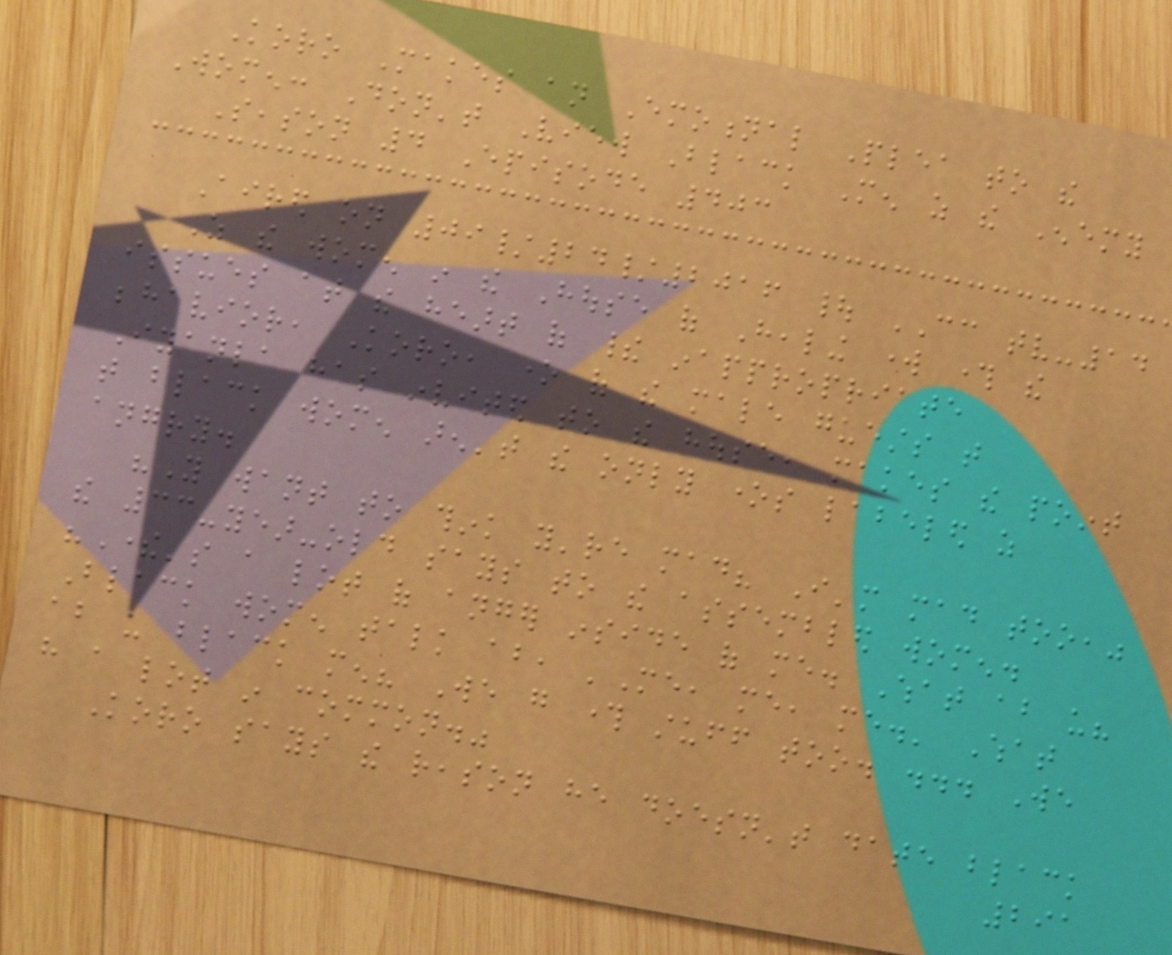Koro Makes an Emotional Plea to the
Women: Don't View Black Men as the Enemy
Season 4 Episode 403
Aired on 09/24/2016 | CC tv-14
As the women in the House of Healing work through the
issues at the heart of their inappropriate
behavior, Koro, one of the male guests that
Iyanla has invited to the house, makes the point
that black women aren't the only ones labeled as
angry.
"You want to think you're mad? I'm mad too,"
the 33-year-old says to the assembled women.
"There's a lot of anger inside of me. What about us?
Black women talk about, 'Me, me, me.' What
about us black men? We go through stuff too. ... We
have a lot in common."
Koro says the reason he doesn't date black
291
